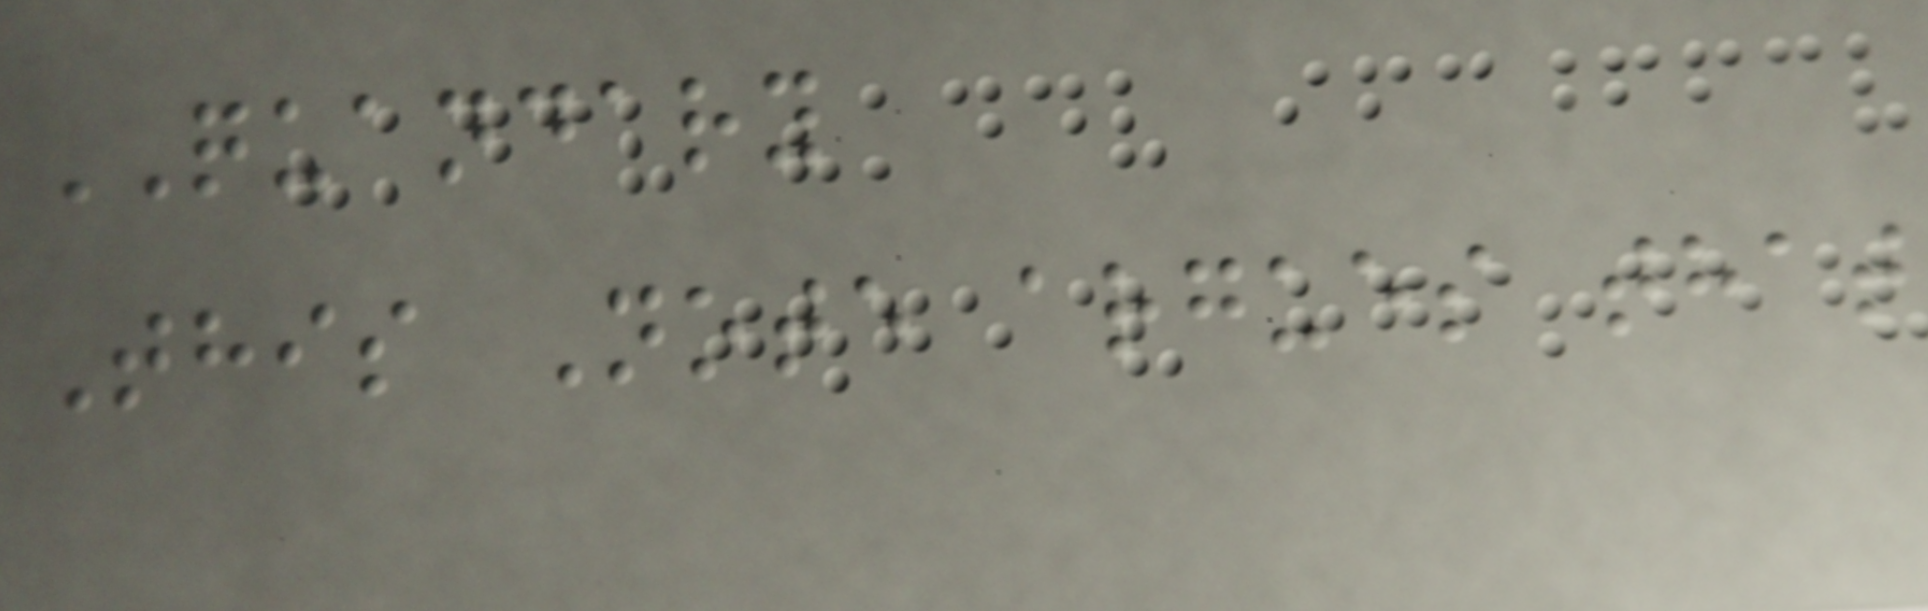QUANDARY
This Note argues that
